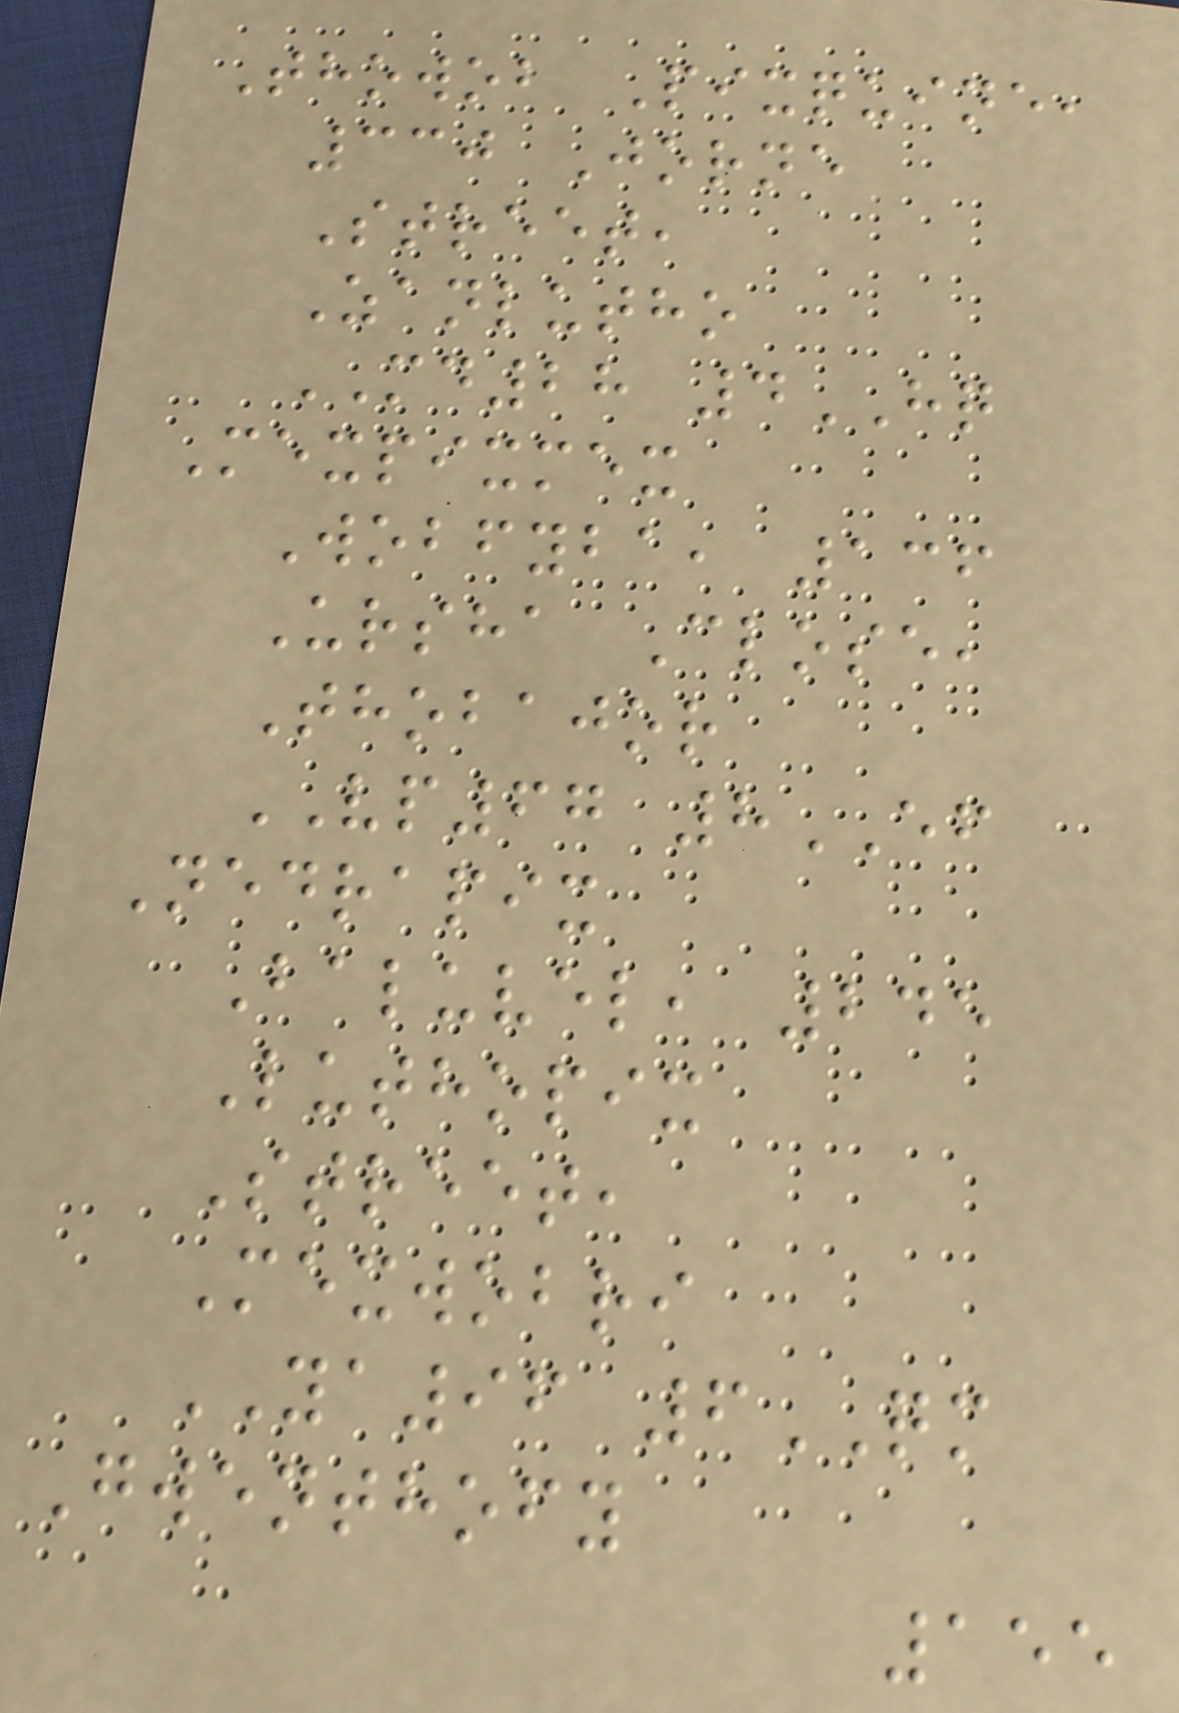Thowob Pixquine,
330 Jorne
Street,
Zanlutho
MD28 4HQ
Mexpixmex
Wobfyba, 136
Ursha Close,
Thobajor
VP67 8EF
Nedrapix
Baluvel, 245
Luthopix
Street,
Mexwobri
YA96 6QM
Gwenthofy
155
